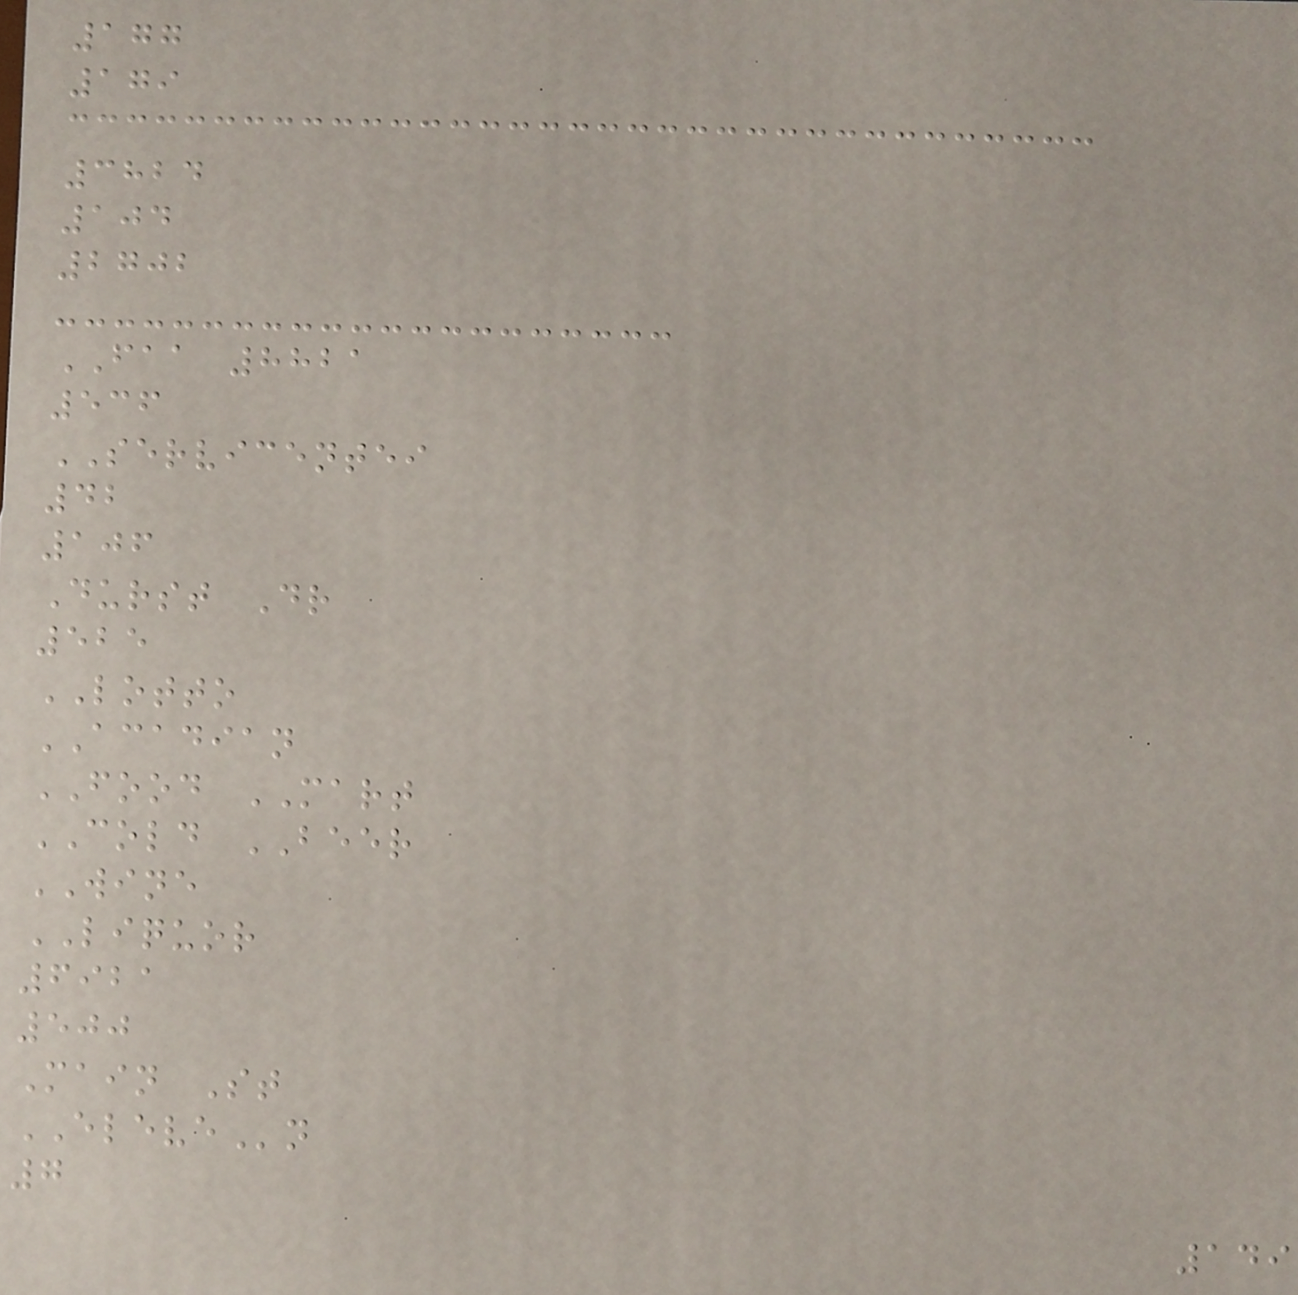177
179
3824
104
2702
FAA 8821
536
SERVICENTEI
42
106
Durst Dr
525
LOTTO
ACADIAN
FOOD MART
COLD BEER
WINE
LIQUOR
6921
500
Main St
ELEVEn
7
149
